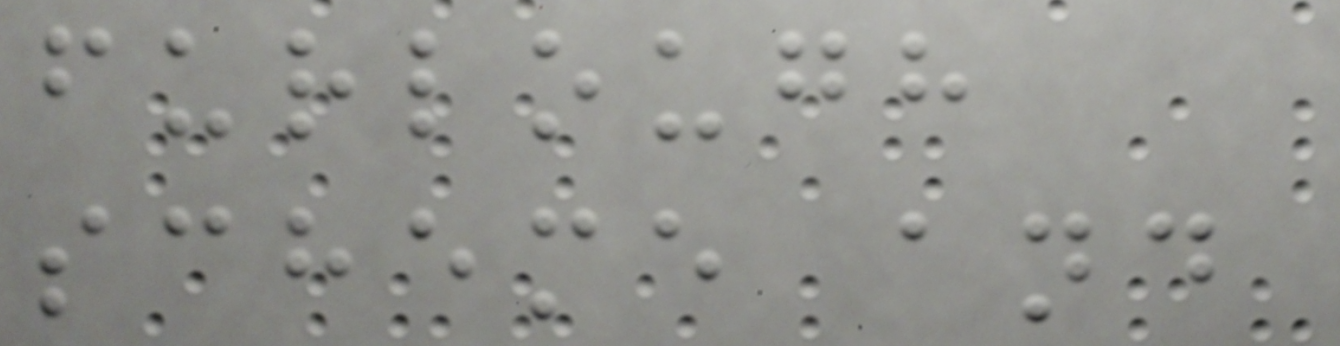furlough
scheme and
